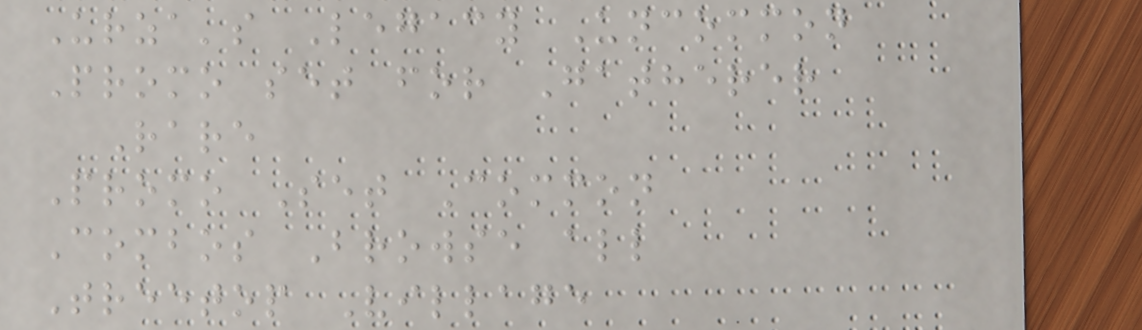Urza's Legacy Uncommon
Promo set for Gatherer
Rare
Promo Set Common
Combos Browse all
Treetop Village
